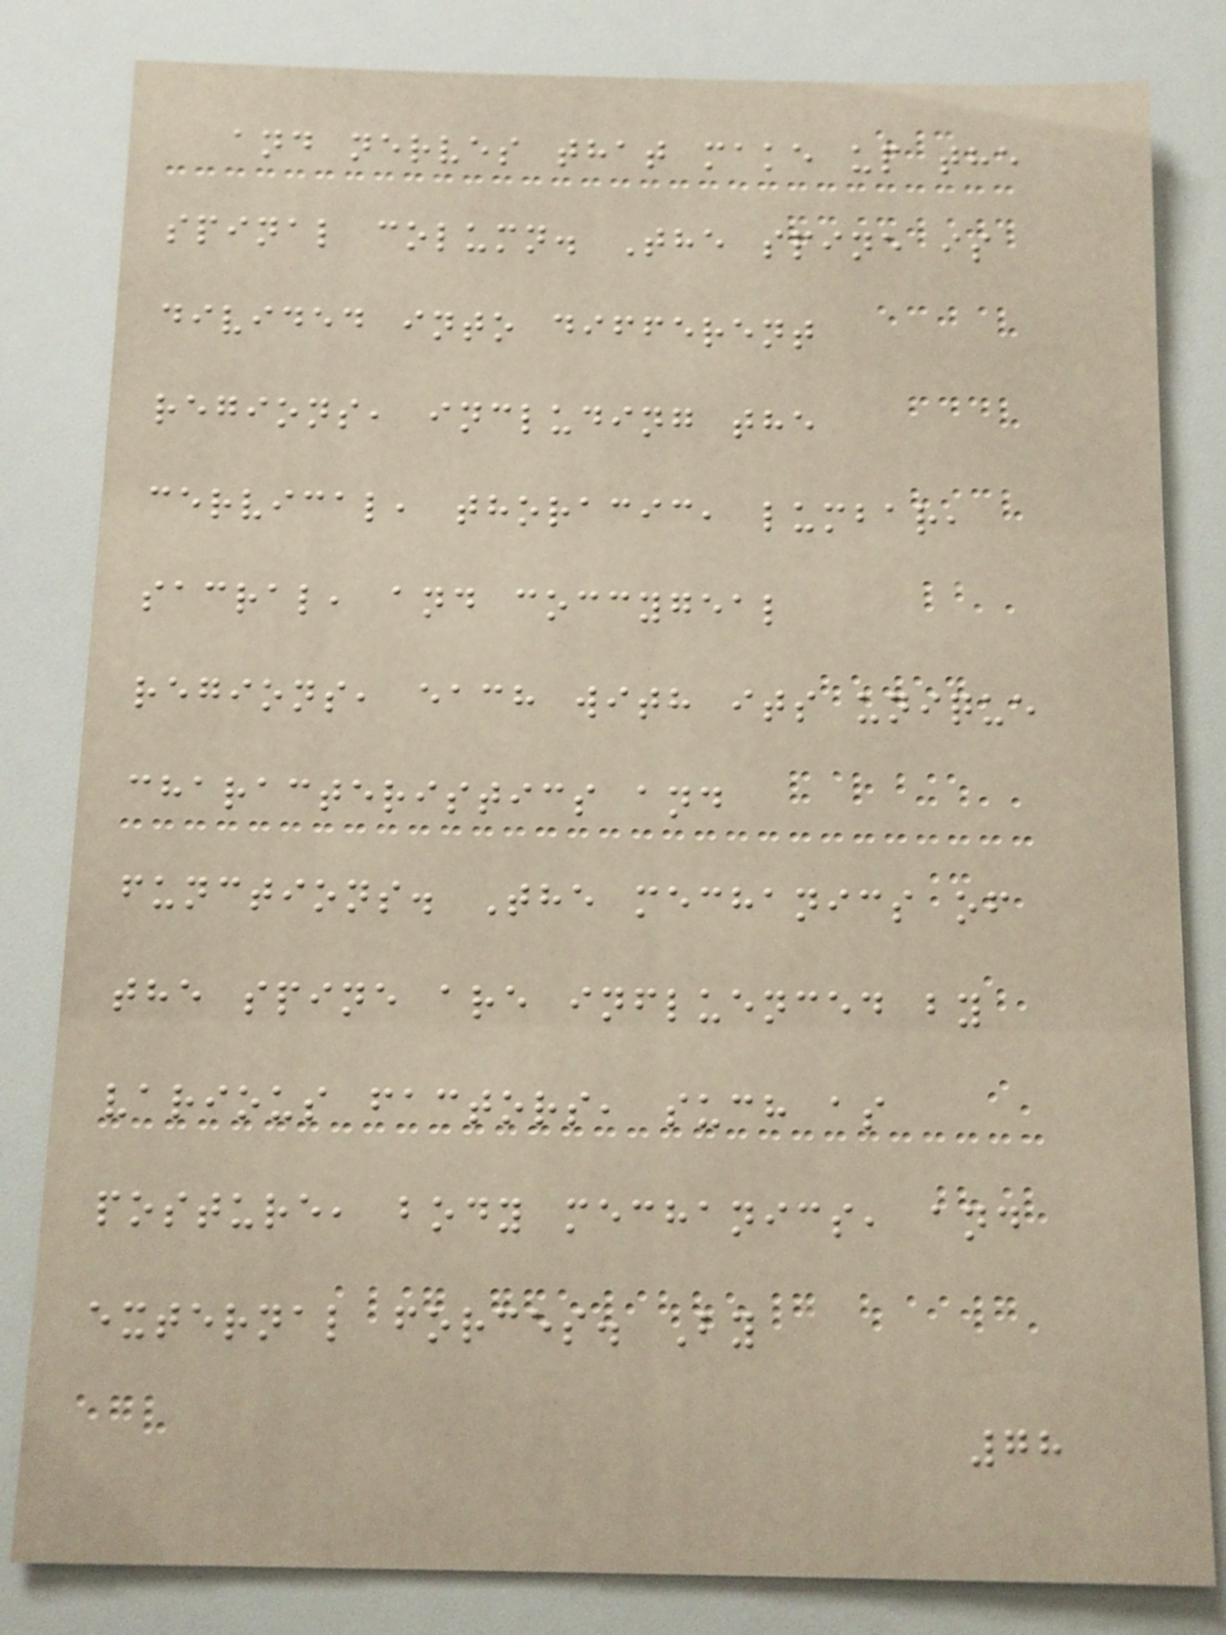and nerves that make up the
spinal column. The spine is
divided into different
regions, including the
cervical, thoracic, lumbar,
sacral, and coccygeal
regions, each with its unique
characteristics and
functions. The mechanics of
the spine are influenced by
various factors, such as
posture, body mechanics, and
external forces. By
78
